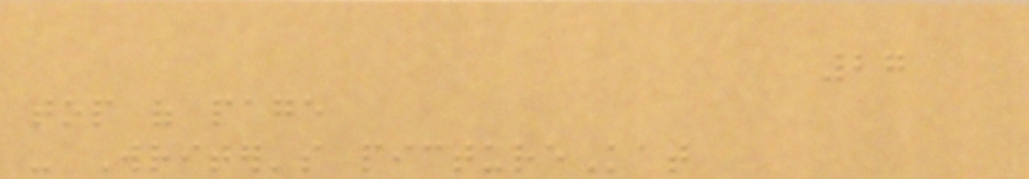27
top of page
- Writer's pictureKat
